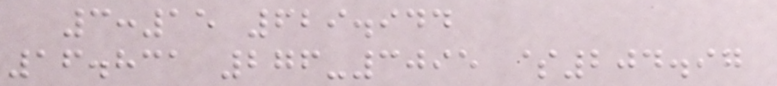3:15 629.944
16.831 276-3095 $204.97
